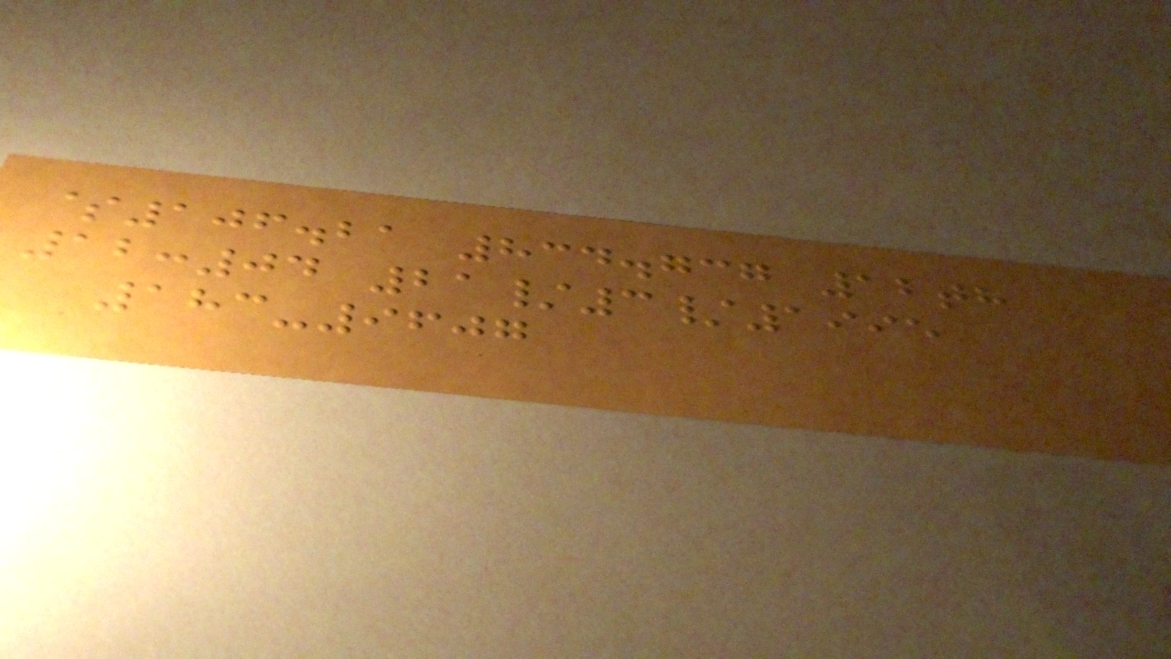$106.21 834.737 12th
12:04 21/3/1995
183-9607
